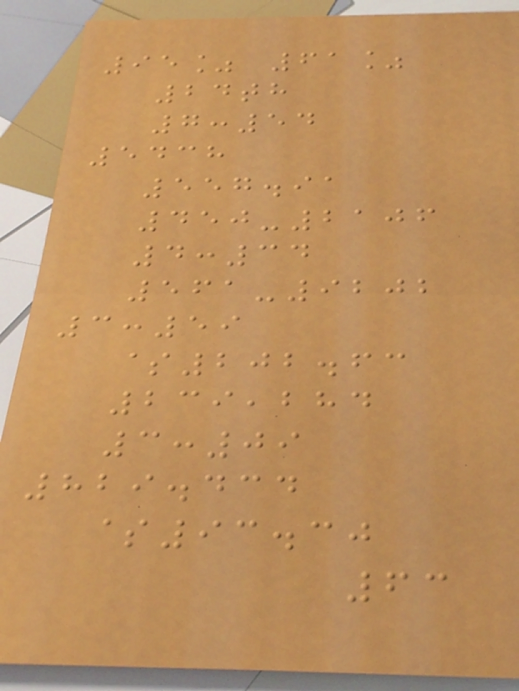95% 61%
24th
7:54
5438
557.91
450-2106
4:34
561-9202
3:59
$202.63
239,284
3:09
829.434
$93.30
63
